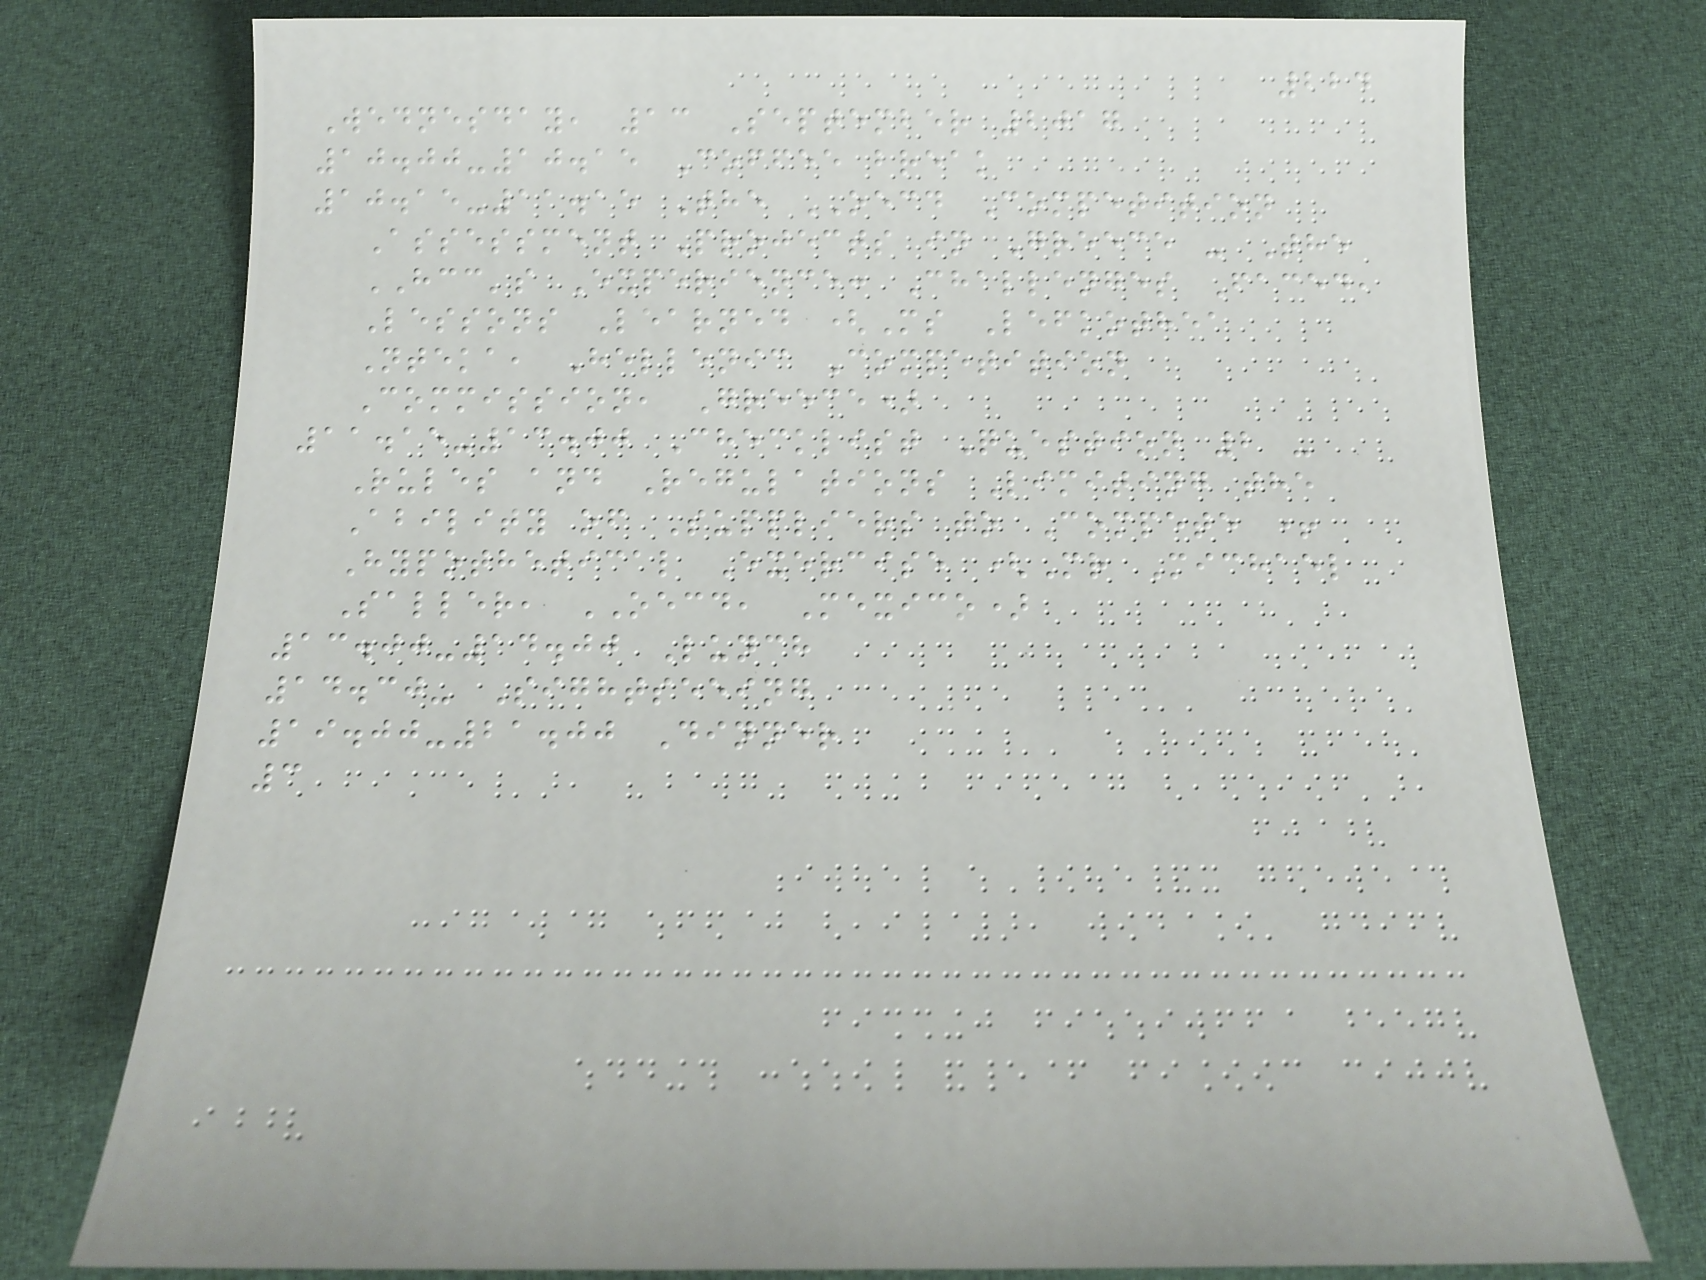224
Wednesday, 13 September 2017
10.00-10.15 Coffee break
10.15-11.15 The OECD Competition
Assessment Projects in Greece - The
HCC's Experience: Challenges Faced,
Lessons Learned (Ms Lefkothea
Nteka, Hellenic Competition
Commission, Greece)
11.15-13.00 Checklist Question 2 -
Rules and Regulations Limiting the
Ability of Suppliers to Compete +
Hypothetical Exercise (Mr Michael
Saller, OECD, Mexico)
13.00-14.00 Lunch
14.30- Sightseeing
19.00-21.00 Dinner
3
